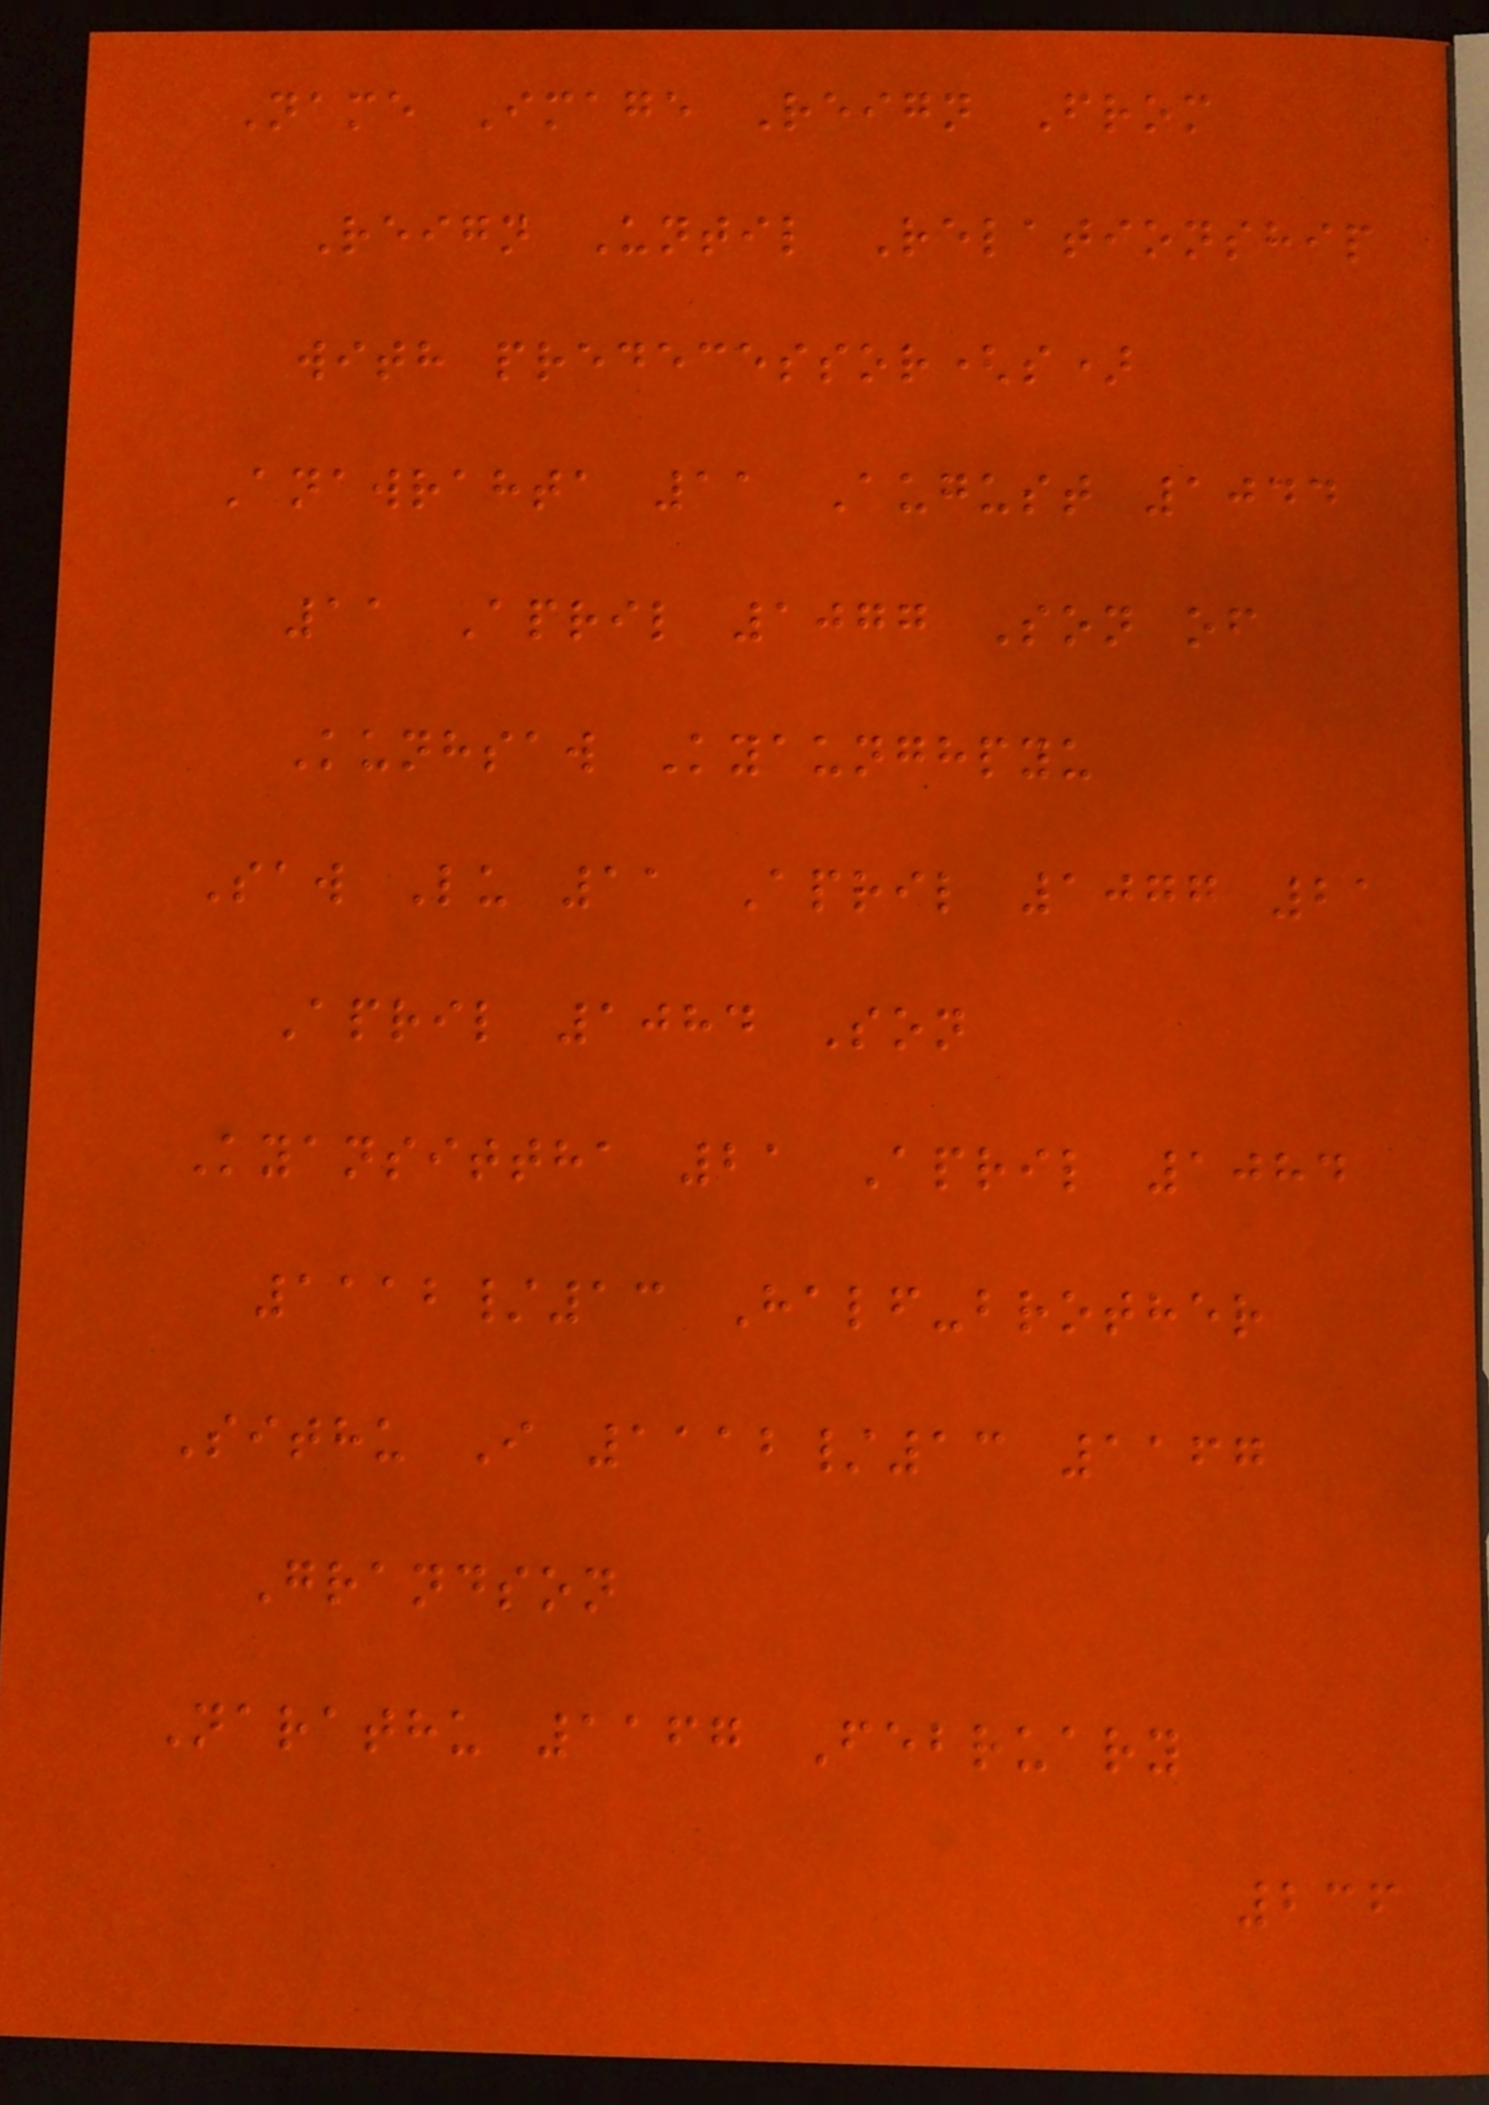Name Image Reign From
Reign Until Relationship
with predecessor(s)
Anawrahta 11 August 1044
11 April 1077 Son of
Kunhsaw Kyaunghpyu
Saw Lu 11 April 1077 21
April 1084 Son
Kyansittha 21 April 1084
1112/13 Half-brother
Sithu I 1112/13 1167
Grandson
Narathu 1167 February
236
